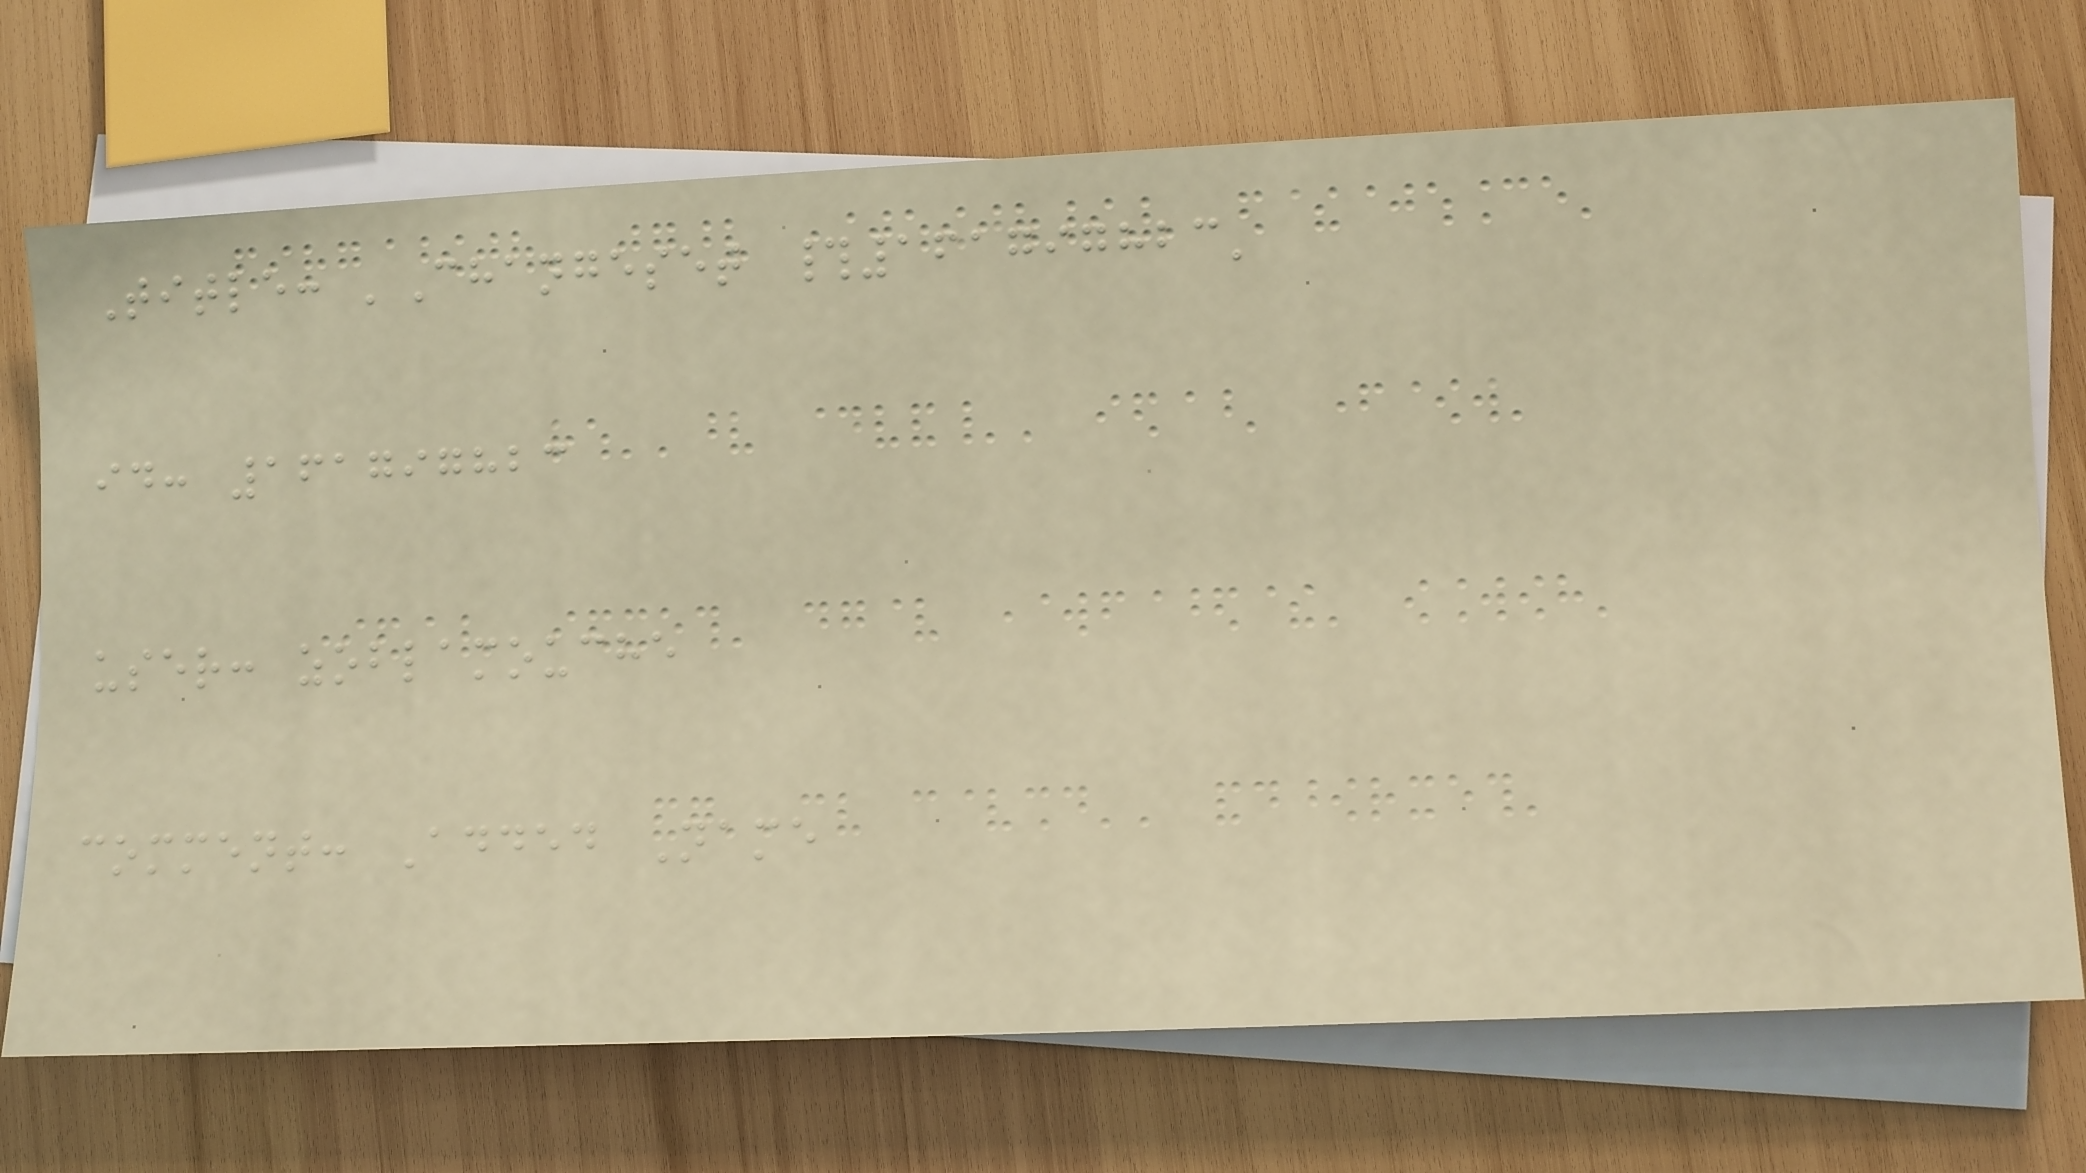Title: 'Changeset #161797823'
id: 161797823
user: zoblamouche
comment: Added Name
